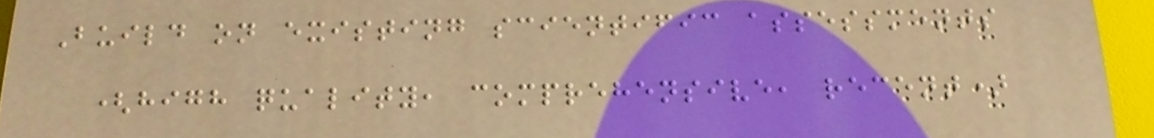Build on existing scientific assessments
(high quality, comprehensive, recent)
